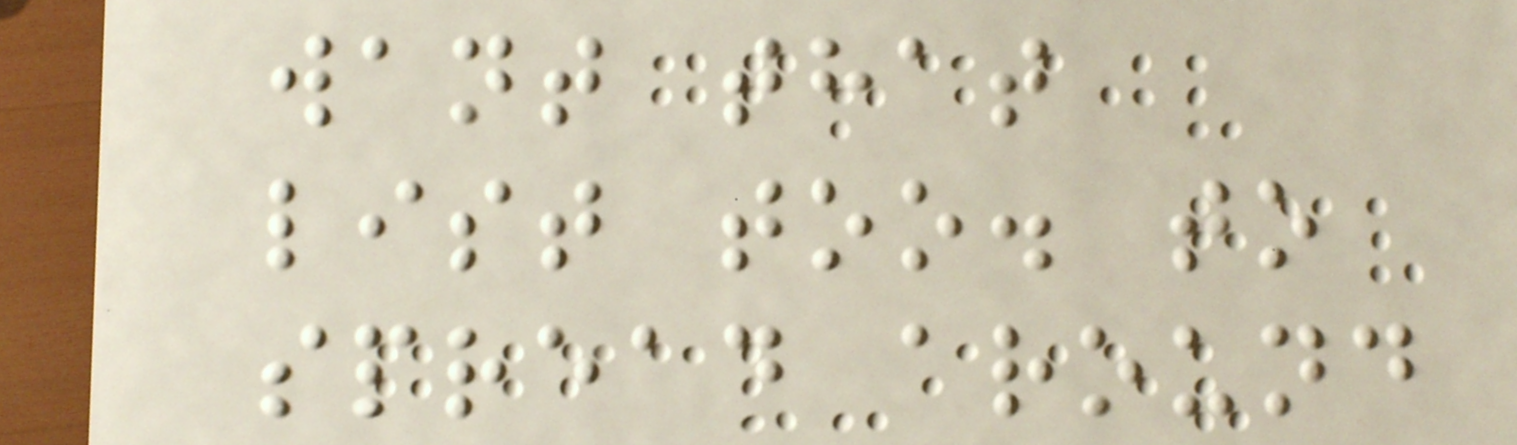want that
list too. to
spread around
